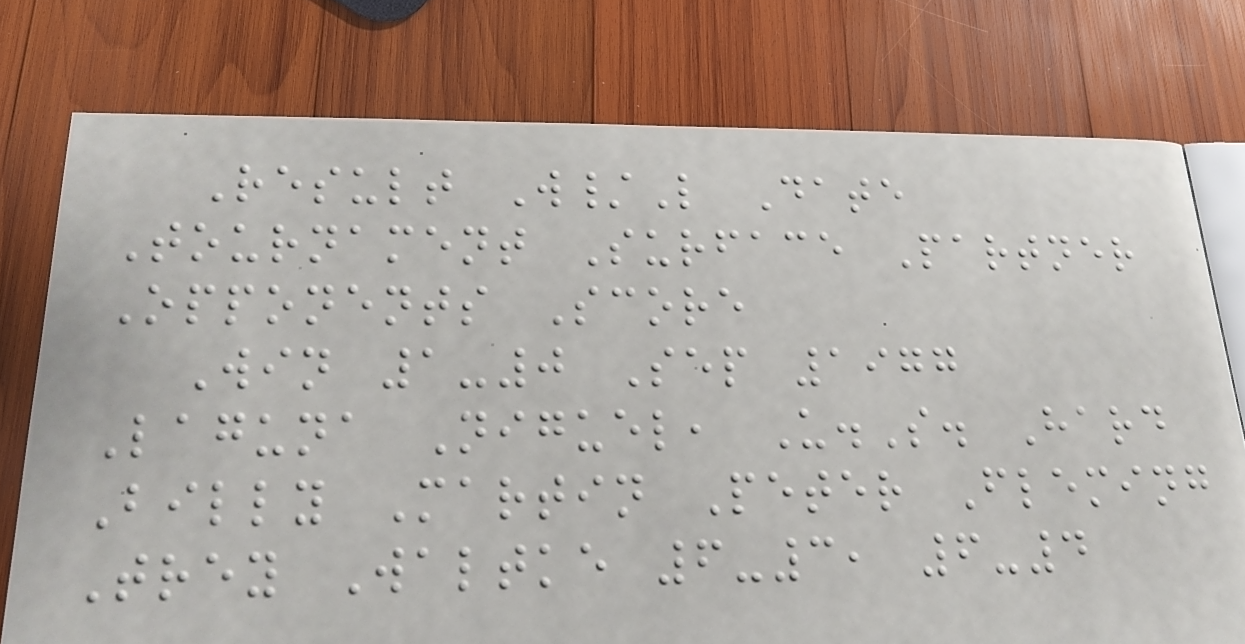Result W/L Date
Tournament Surface Partner
Opponents Score
Win 1-0 Sep 1977
Laguna Niguel, U.S. Hard
Billy Martin Peter Fleming
Trey Waltke 6-3, 6-4
